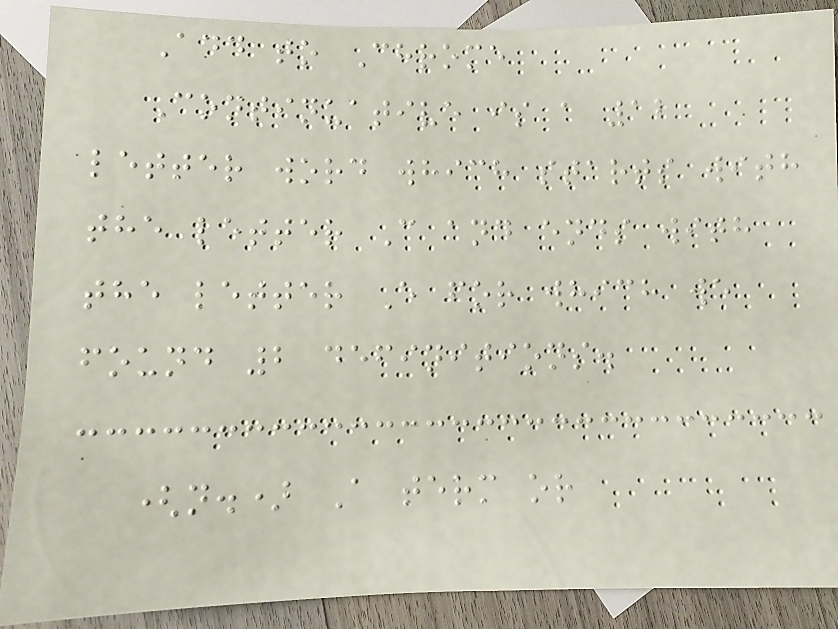Add to Chrome
Continuative is a 12
letter word which starts with
the letter C and ends with
the letter E for which we
found 2 definitions.
(n.) A term or
